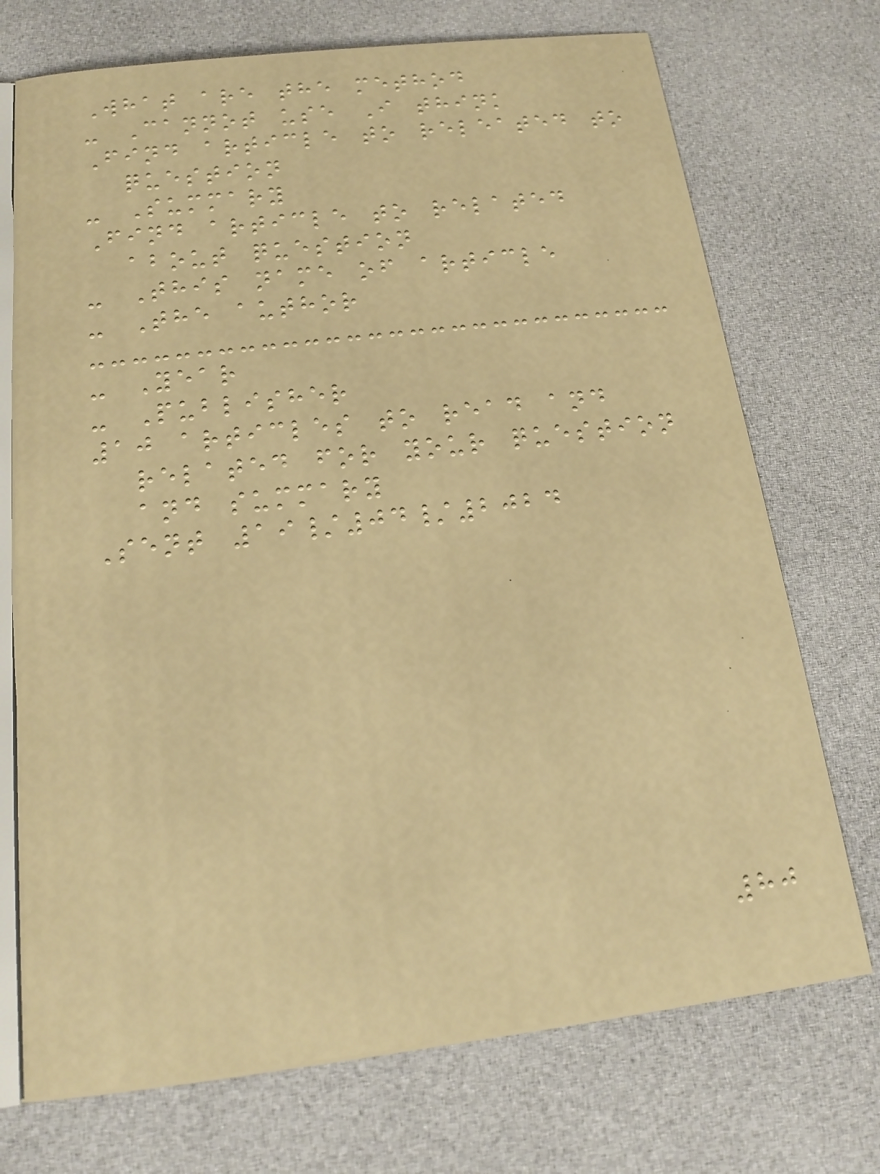What are the method
- Cannot use I think
Find article to releated to
question
- Summary
Find article to related
about question
- This name of article
- The author
- Year
- Publisher
10 articles to read and
related for your question
and summary
Sent 19/04/2024
80
